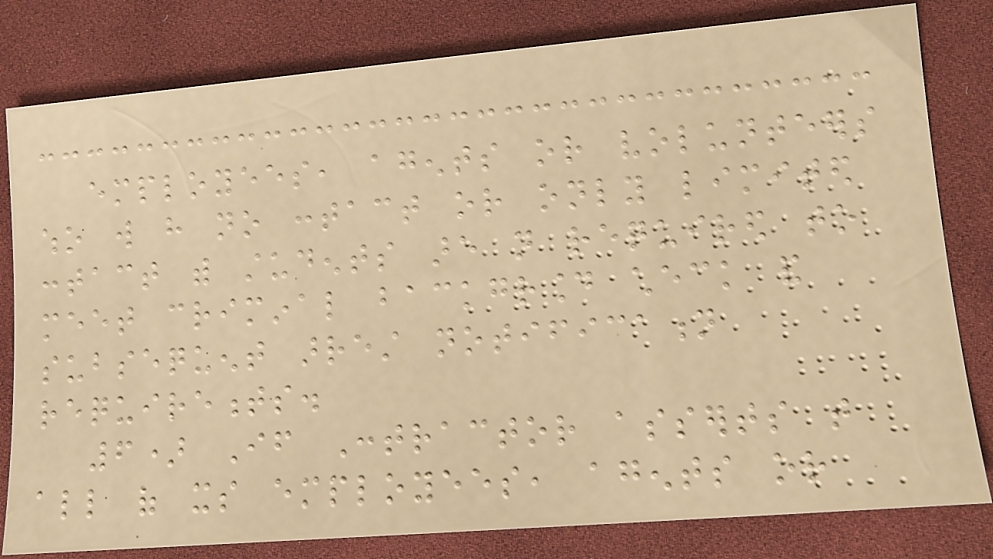employees, agents or volunteers
who will have no contact or only limited
contact with students are not required to
meet criminal background check and
subsequent arrest notification
requirements.
6) If Contractor asserts that
all of its employees, agents or
